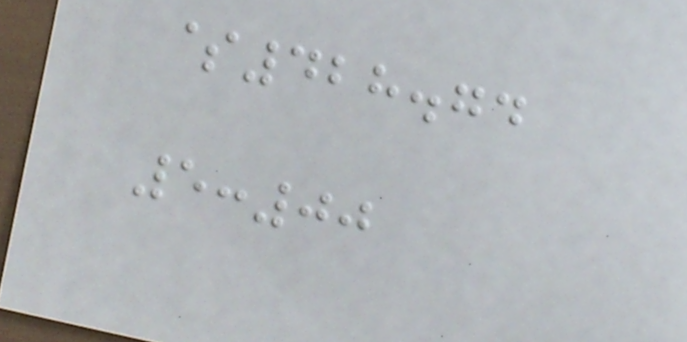$428.74
5:00
